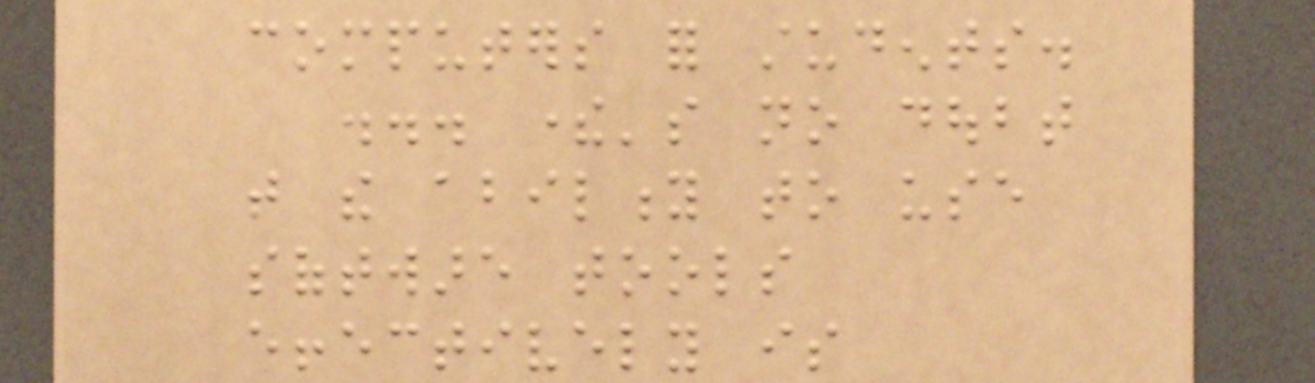computers for students.
... there's no doubt
that the ability to use
software tools
effectively is
